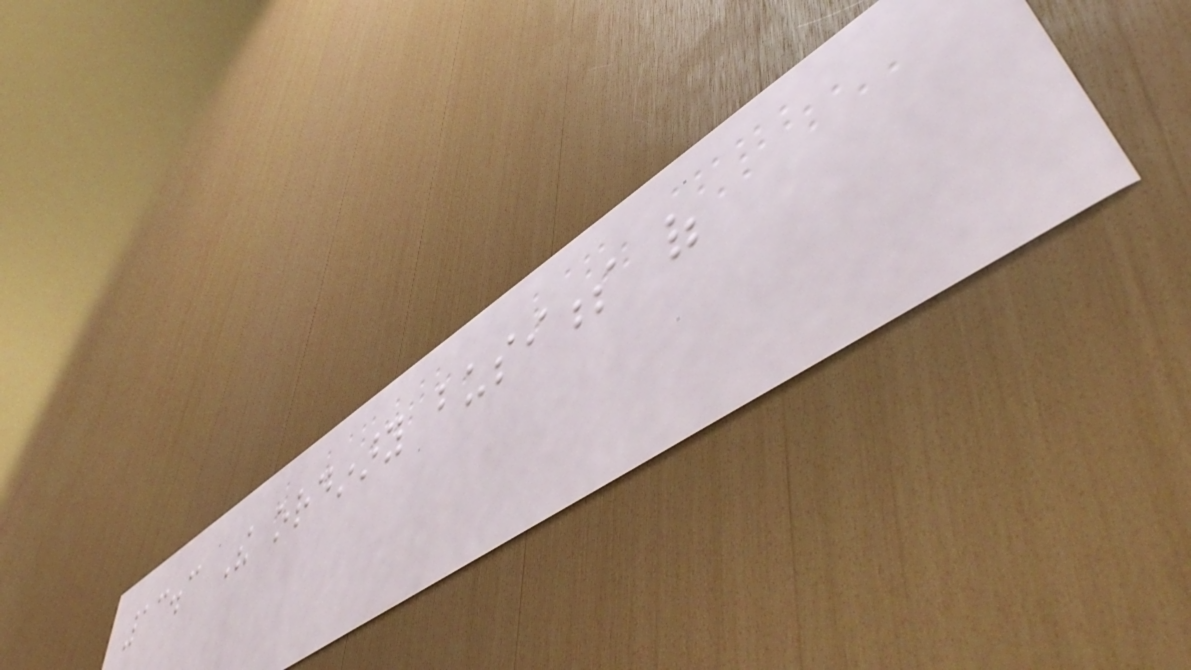13.3 The ordinary business of
